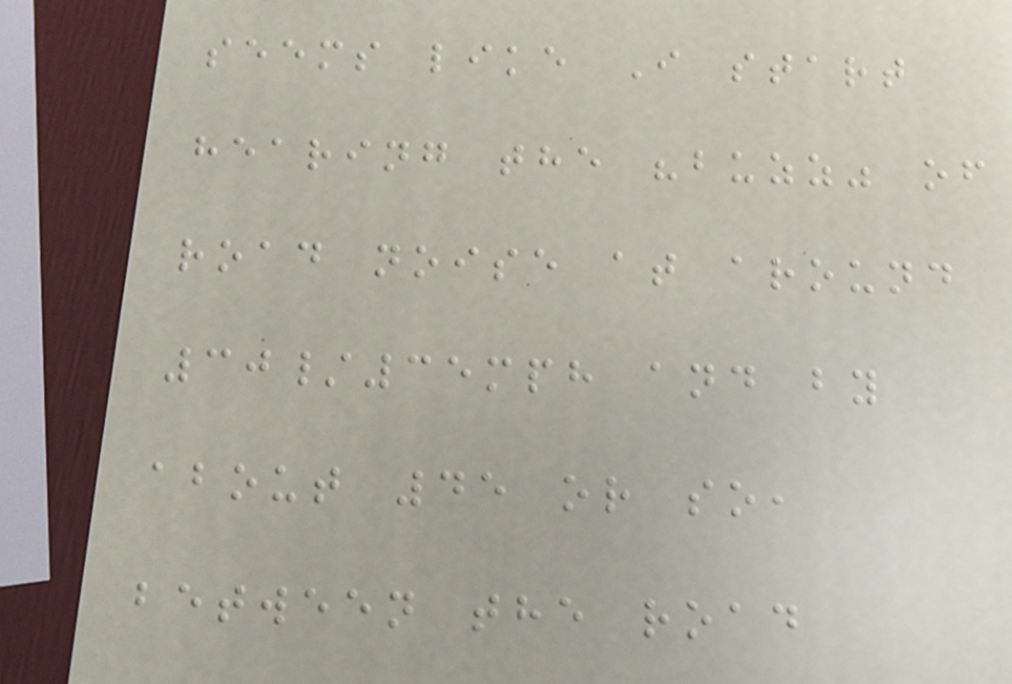seems like I start
hearing the "buzz" of
road noise at around
30/35mph and by
about 45 or so,
between the road
